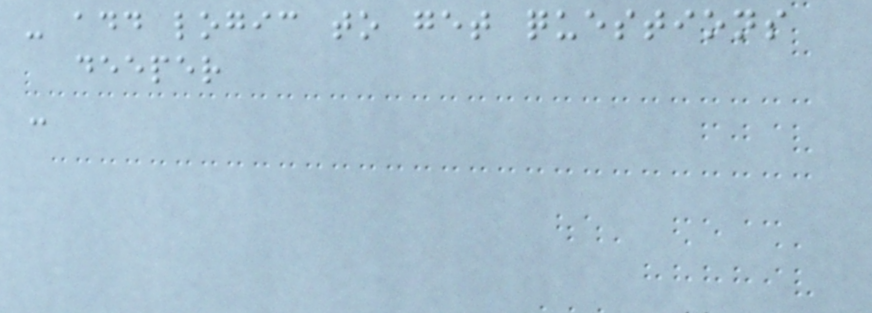- add logic to get questions
deeper
-
